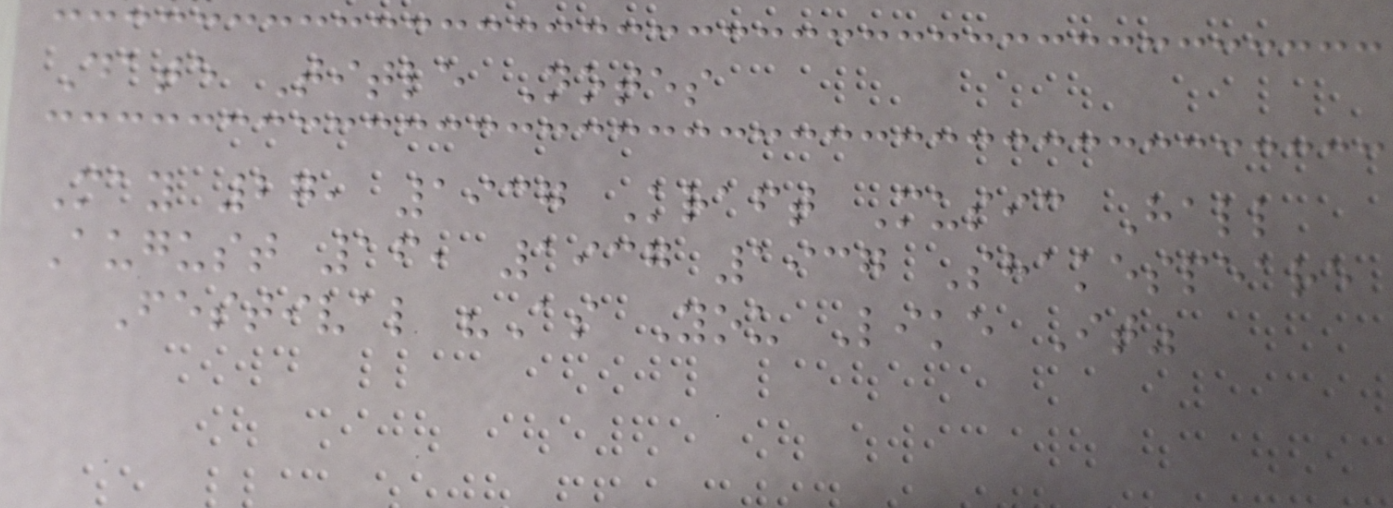Date Title Notes
May 27, 1937 Kraft Music Hall
August 16, 1937 1937 Shakespeare
Festival "As You Like It"
